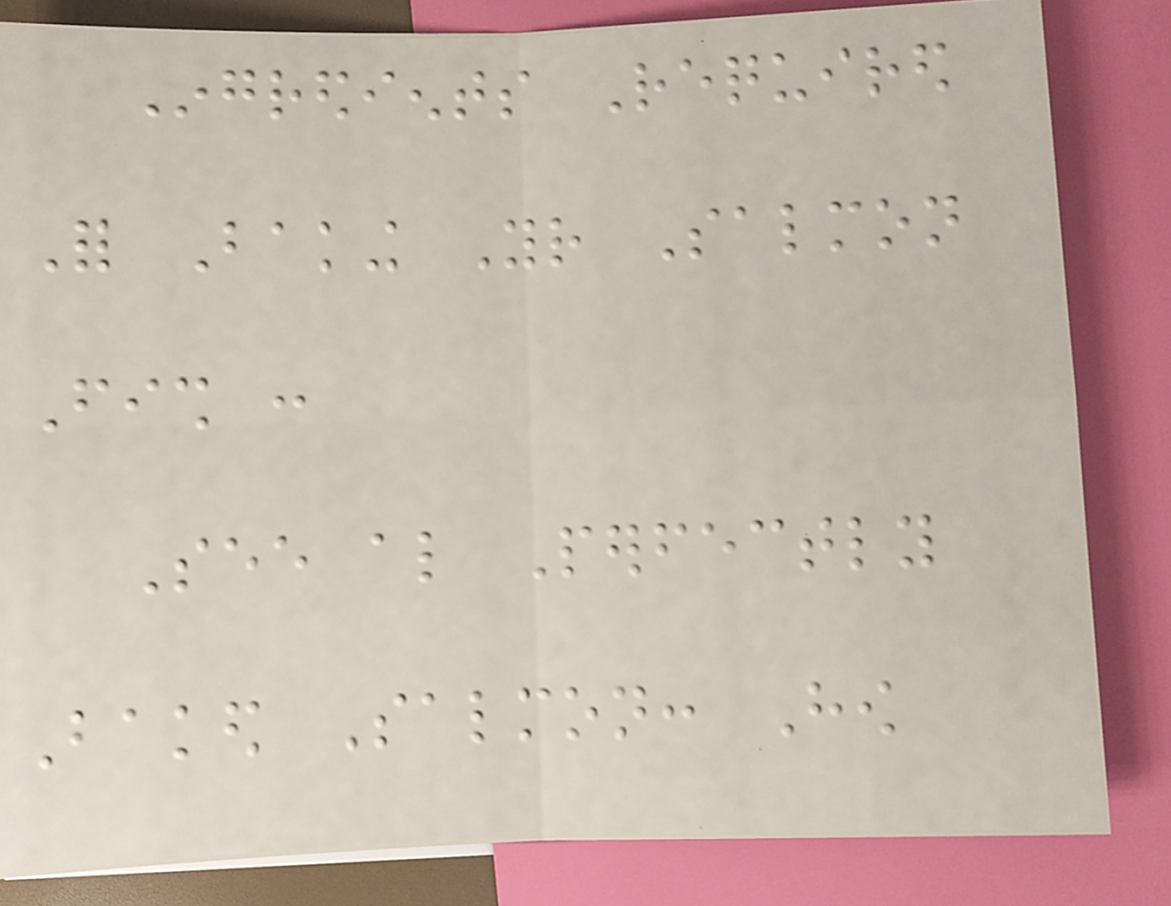Ingredients Required
For Baking Your Salmon
Fish :
See also Perfectly
Baked Salmon: How
